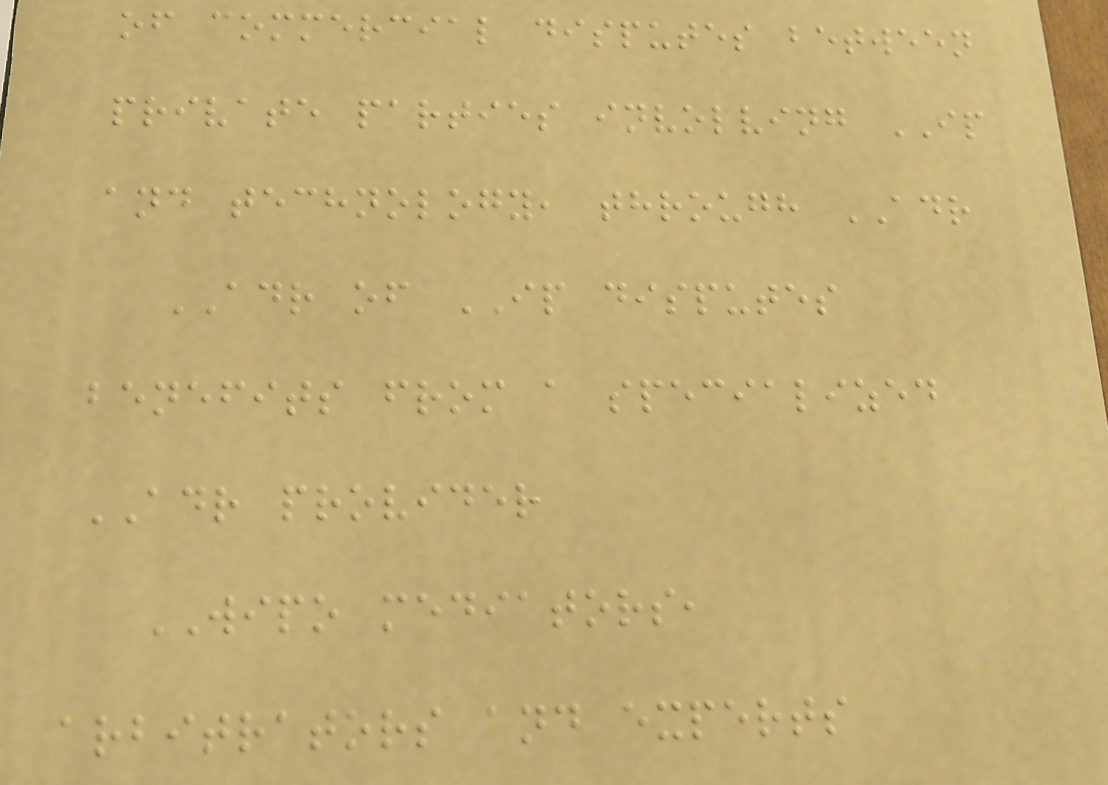of commercial disputes between
private parties involving IP
and technology, through ADR
ADR of IP disputes
benefits from a specialized
ADR provider
WIPO mediators,
arbitrators and experts
